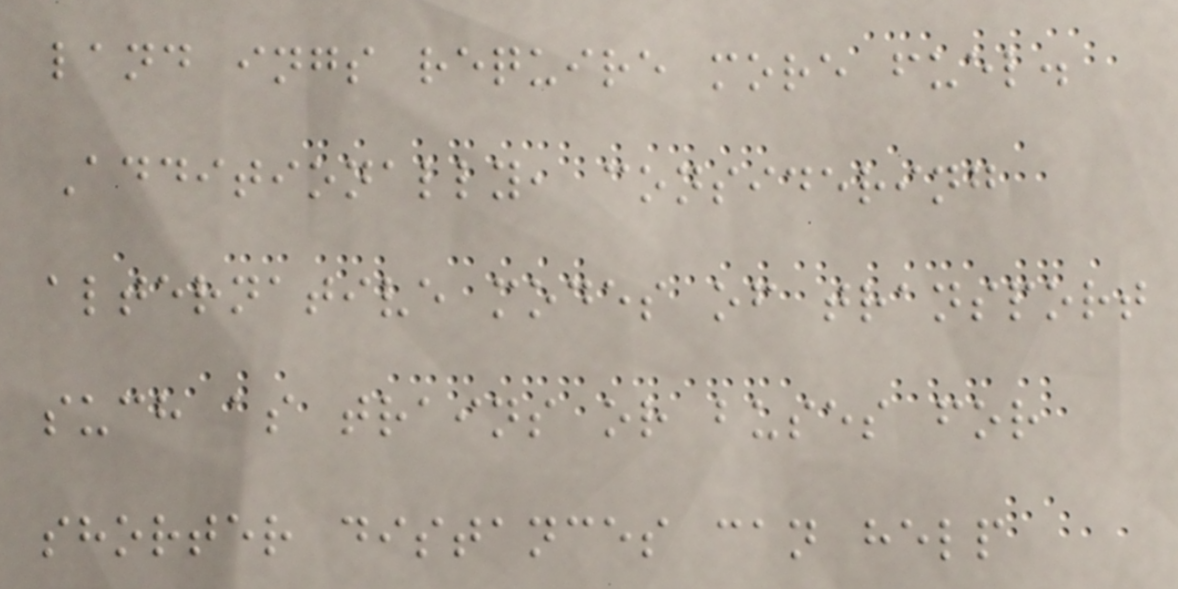land ings require more fuel.
Additionally, considering
alternative modes of transport
such as trains or buses for
shorter distances can help
